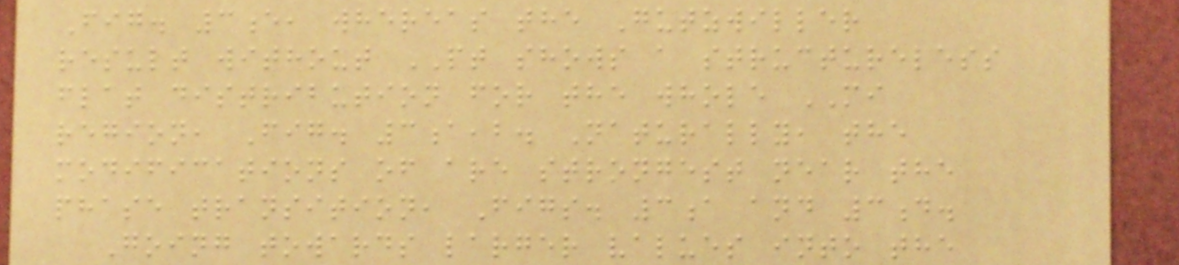Fig. 3e, whereas the Gutzwiller
result without PT shows a structureless
flat distribution for the whole MI
region, Fig. 3a,b. Naturally, the
modifications of are strongest near the
phase transition, Figs. 3a and 3d.
Going towards larger values into the
